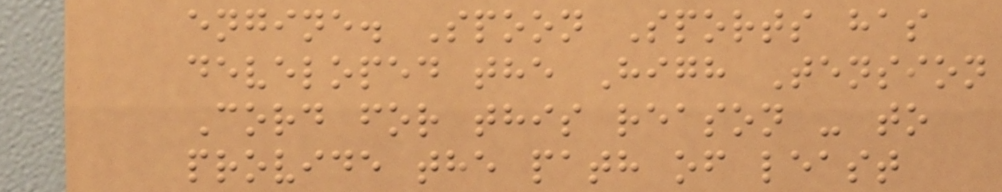engine. Spoon Sports has
developed the High Tension
Cord for this reason - to
provide the path of least
